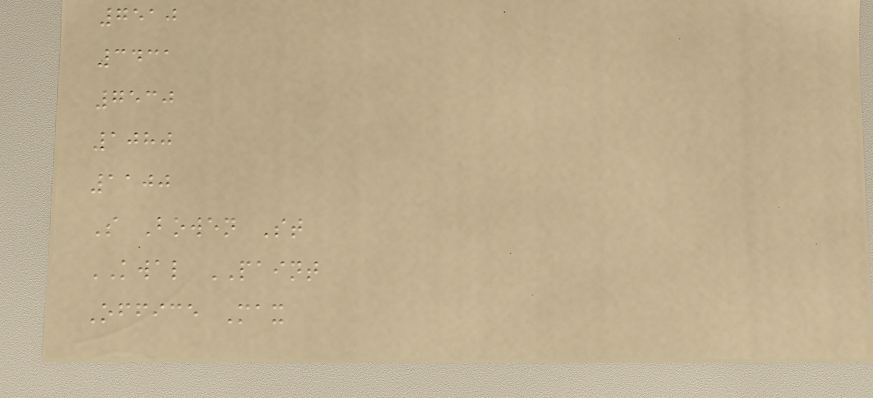7510
3431
7530
1080
1100
S Bowen St
KWAL PAINT
Office Max
